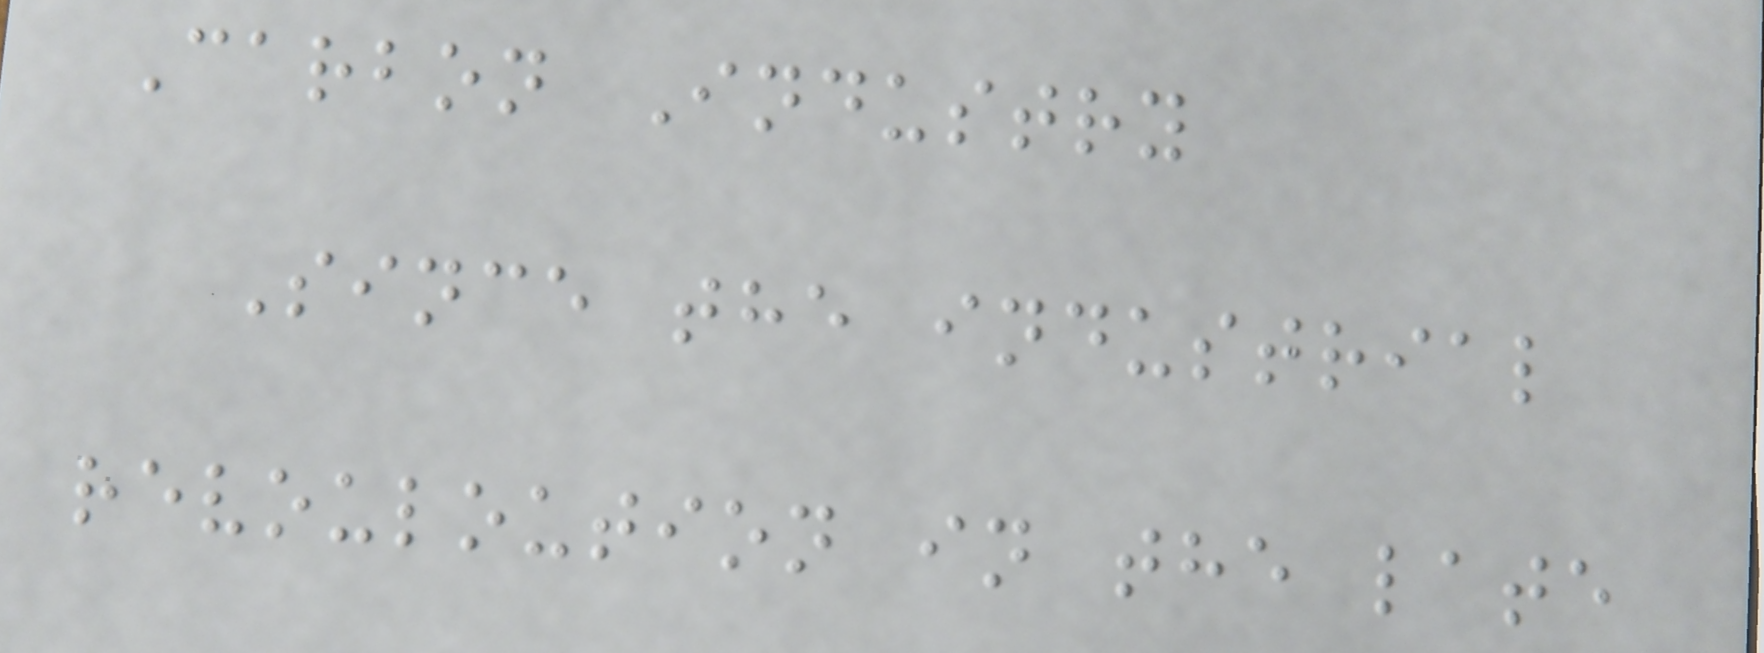Carbon Industry
Since the industrial
revouloution in the late
